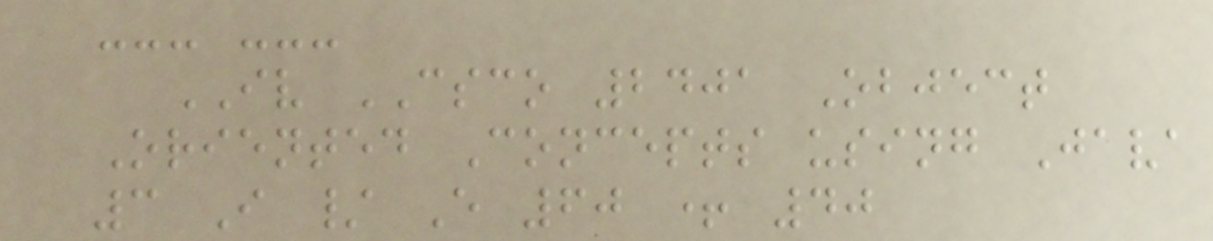--- ---
IV CSCO 2401 Object
Oriented Concepts using Java
3 I / E 60 + 40
